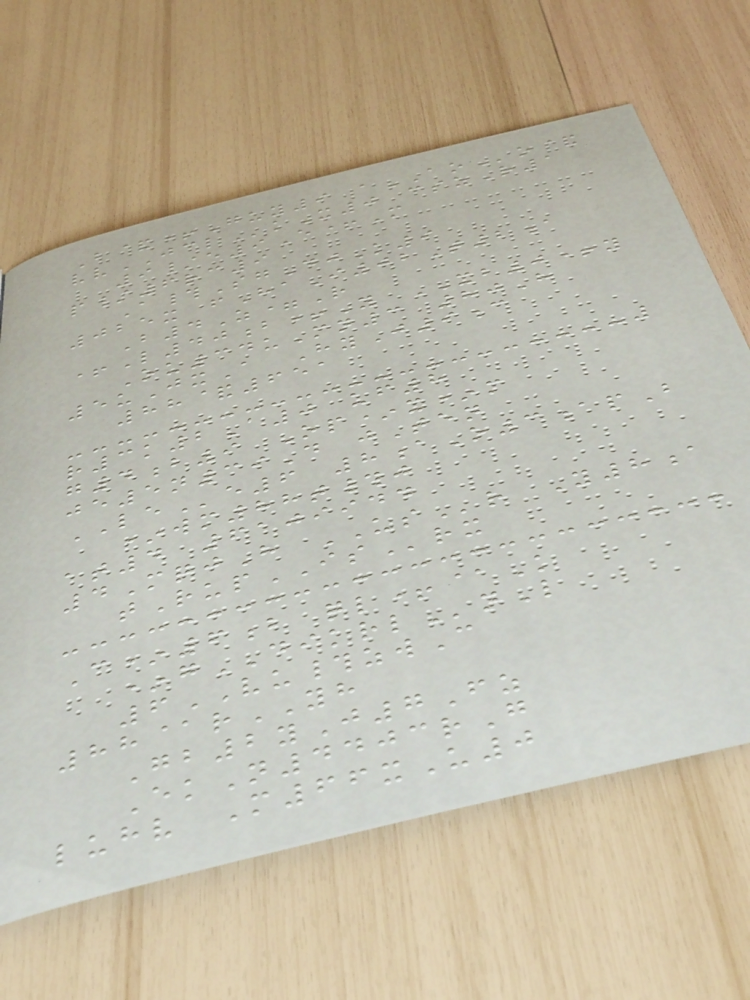B&+Guy9 aAOo&
vvJCLkX0 cszR1
9/e9E+M
p/6rc9
A#SgDjK9
025x fHaI02T2a
B4Z=R
+L40b+Y XB0+y
Ou34uMn3 80H
5uJxA HyJ9c
88&651
r3k2A0 uf8
g4b9 Op*x*m
je5n39D jTen
LEe6 8aO3apB
*wm88t#j
at4 6109944
4MqjH USr Y8a
tRupISrx
C*6b ql+@K
*gDIKRLnL
6VU#zwC
88@rYH
Gb2yJ7Fz
EkN4403rG
luhv M66xU0
